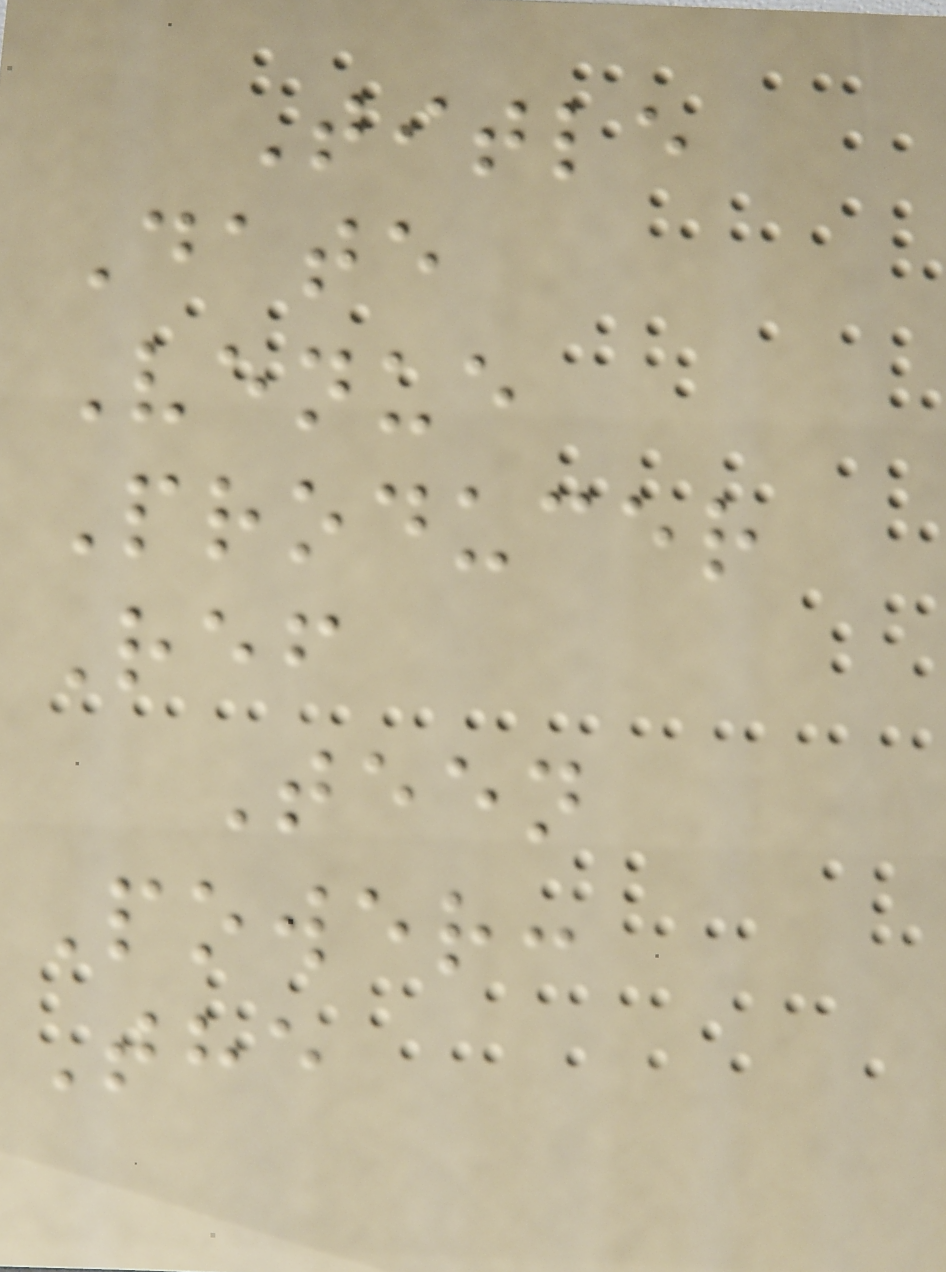Title
Date
Venue
Producer
Ref
Teen
Power:
The
